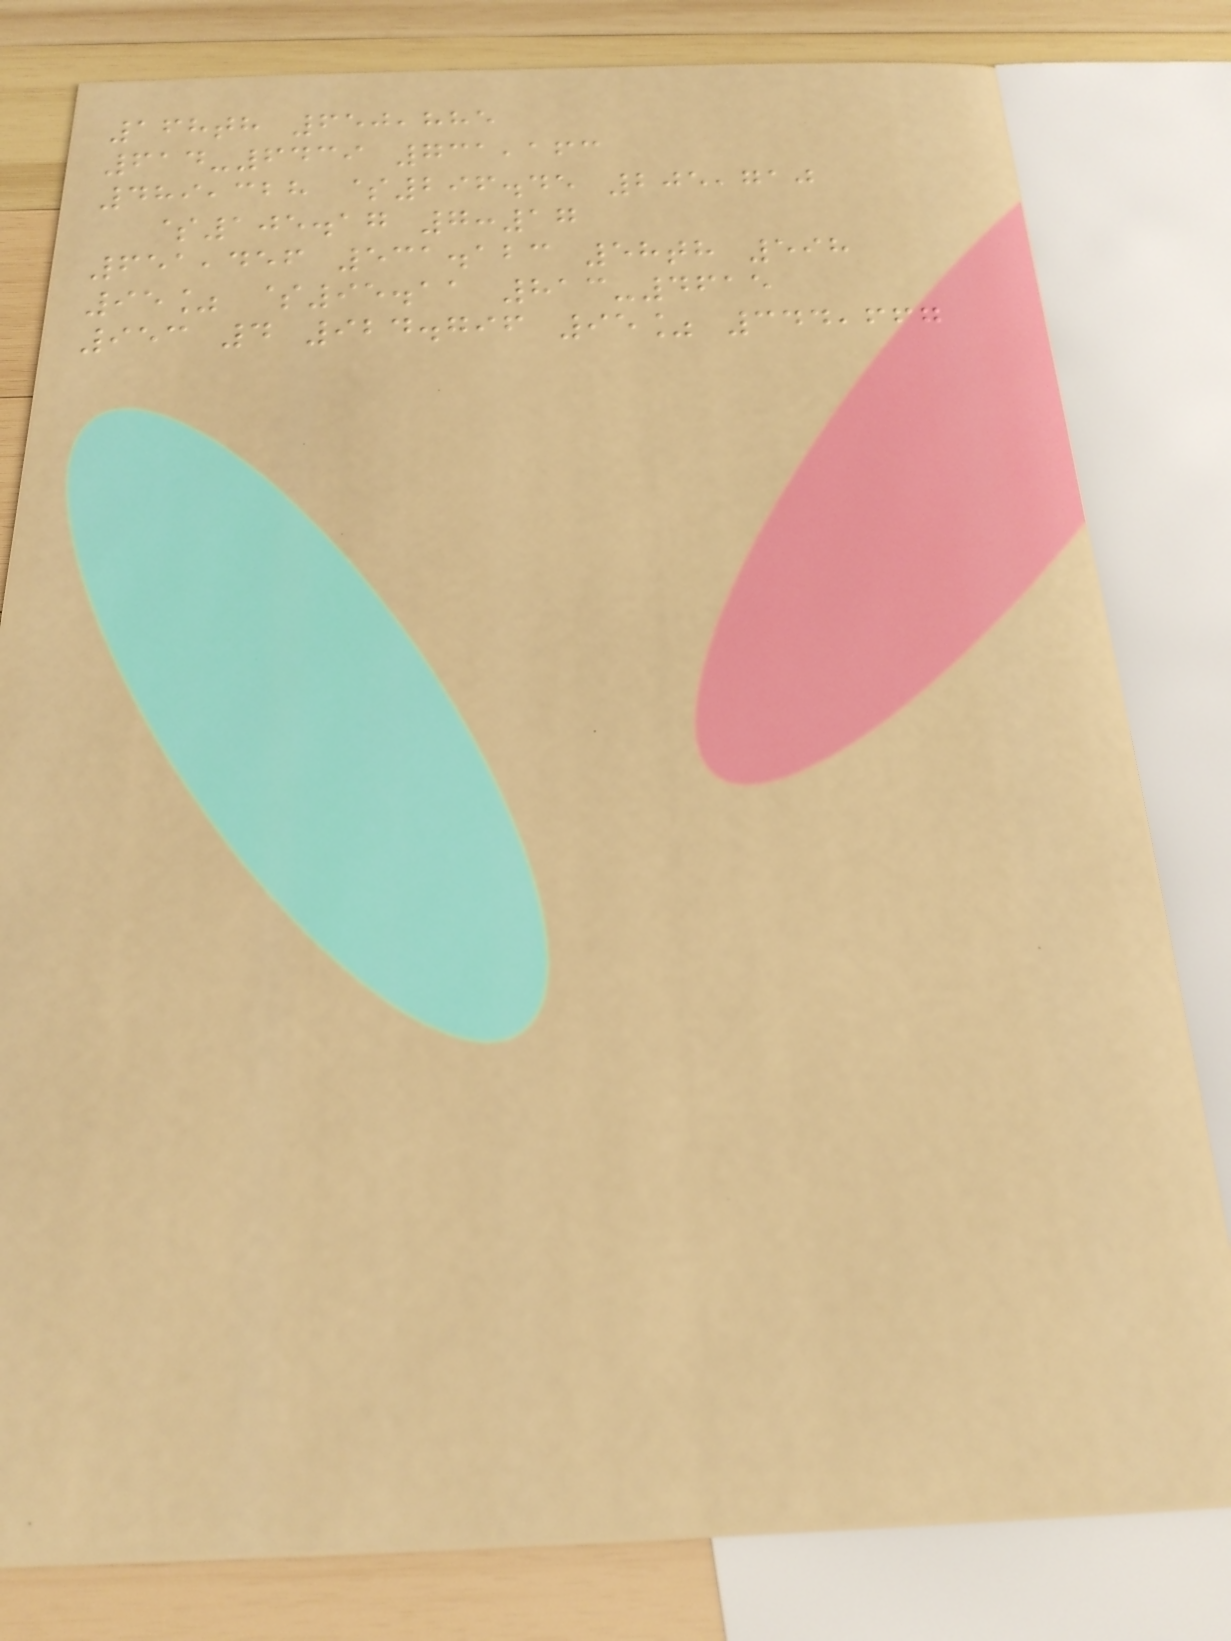168th 650,885
614-6439 731,163
489,328 $296.45 205,710
$105.17 7:17
651,456 531.123 58th 598
95% $95.11 813-4615
953 4 924.796 95% 344,667
